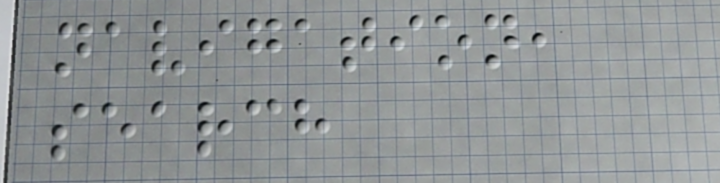navigation,
search
